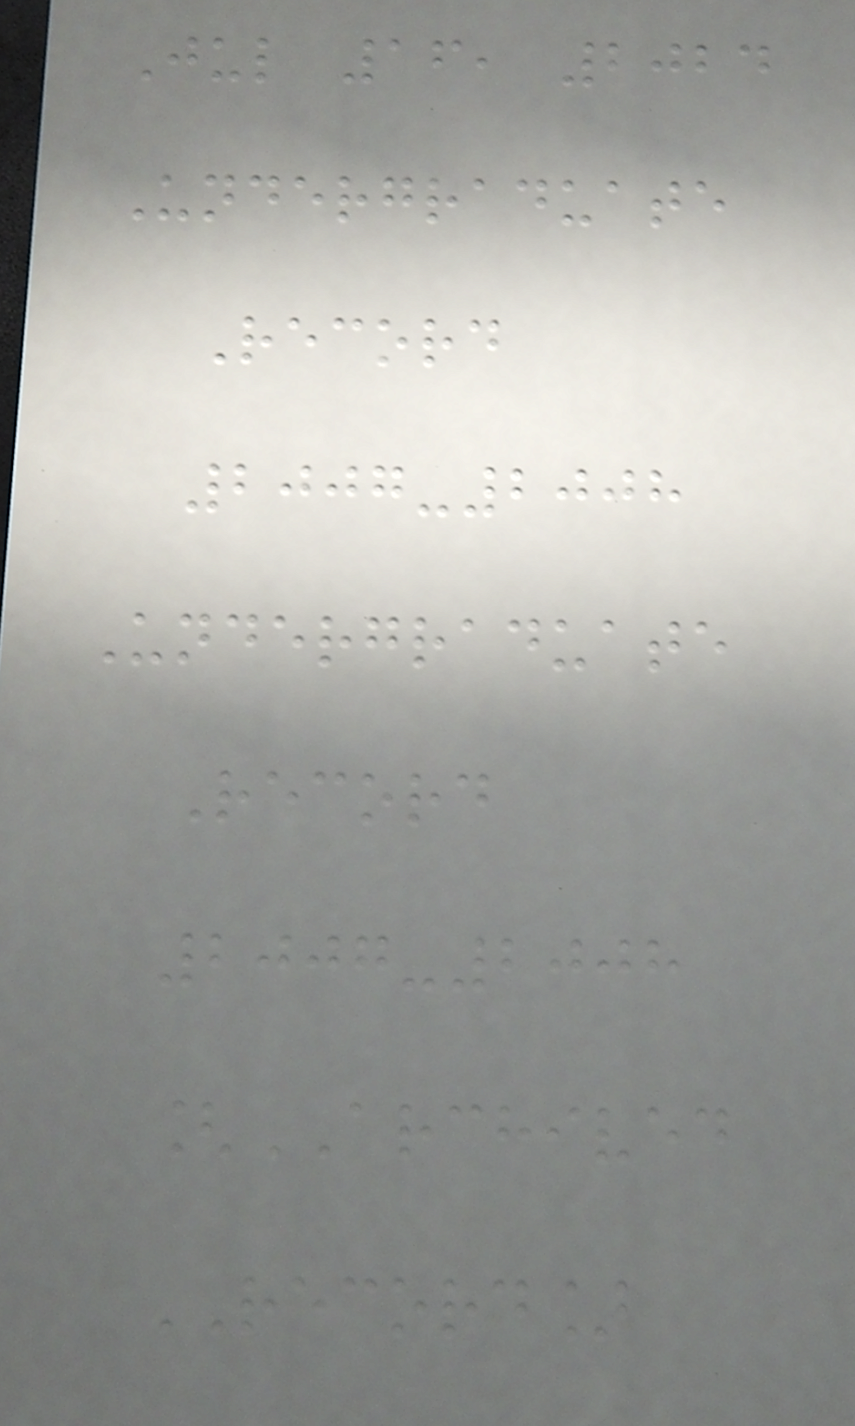Jul 16, 2024
Undergraduate
Record
2007-2008
Undergraduate
Record
2007-2008
[ARCHIVED
RECORD]
